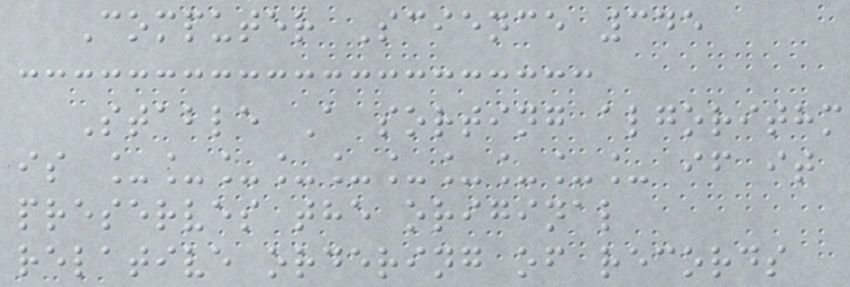Computer Science 345
Stable A sorting algorithm
is __________ if it
preserves the original
relative ordering of records
